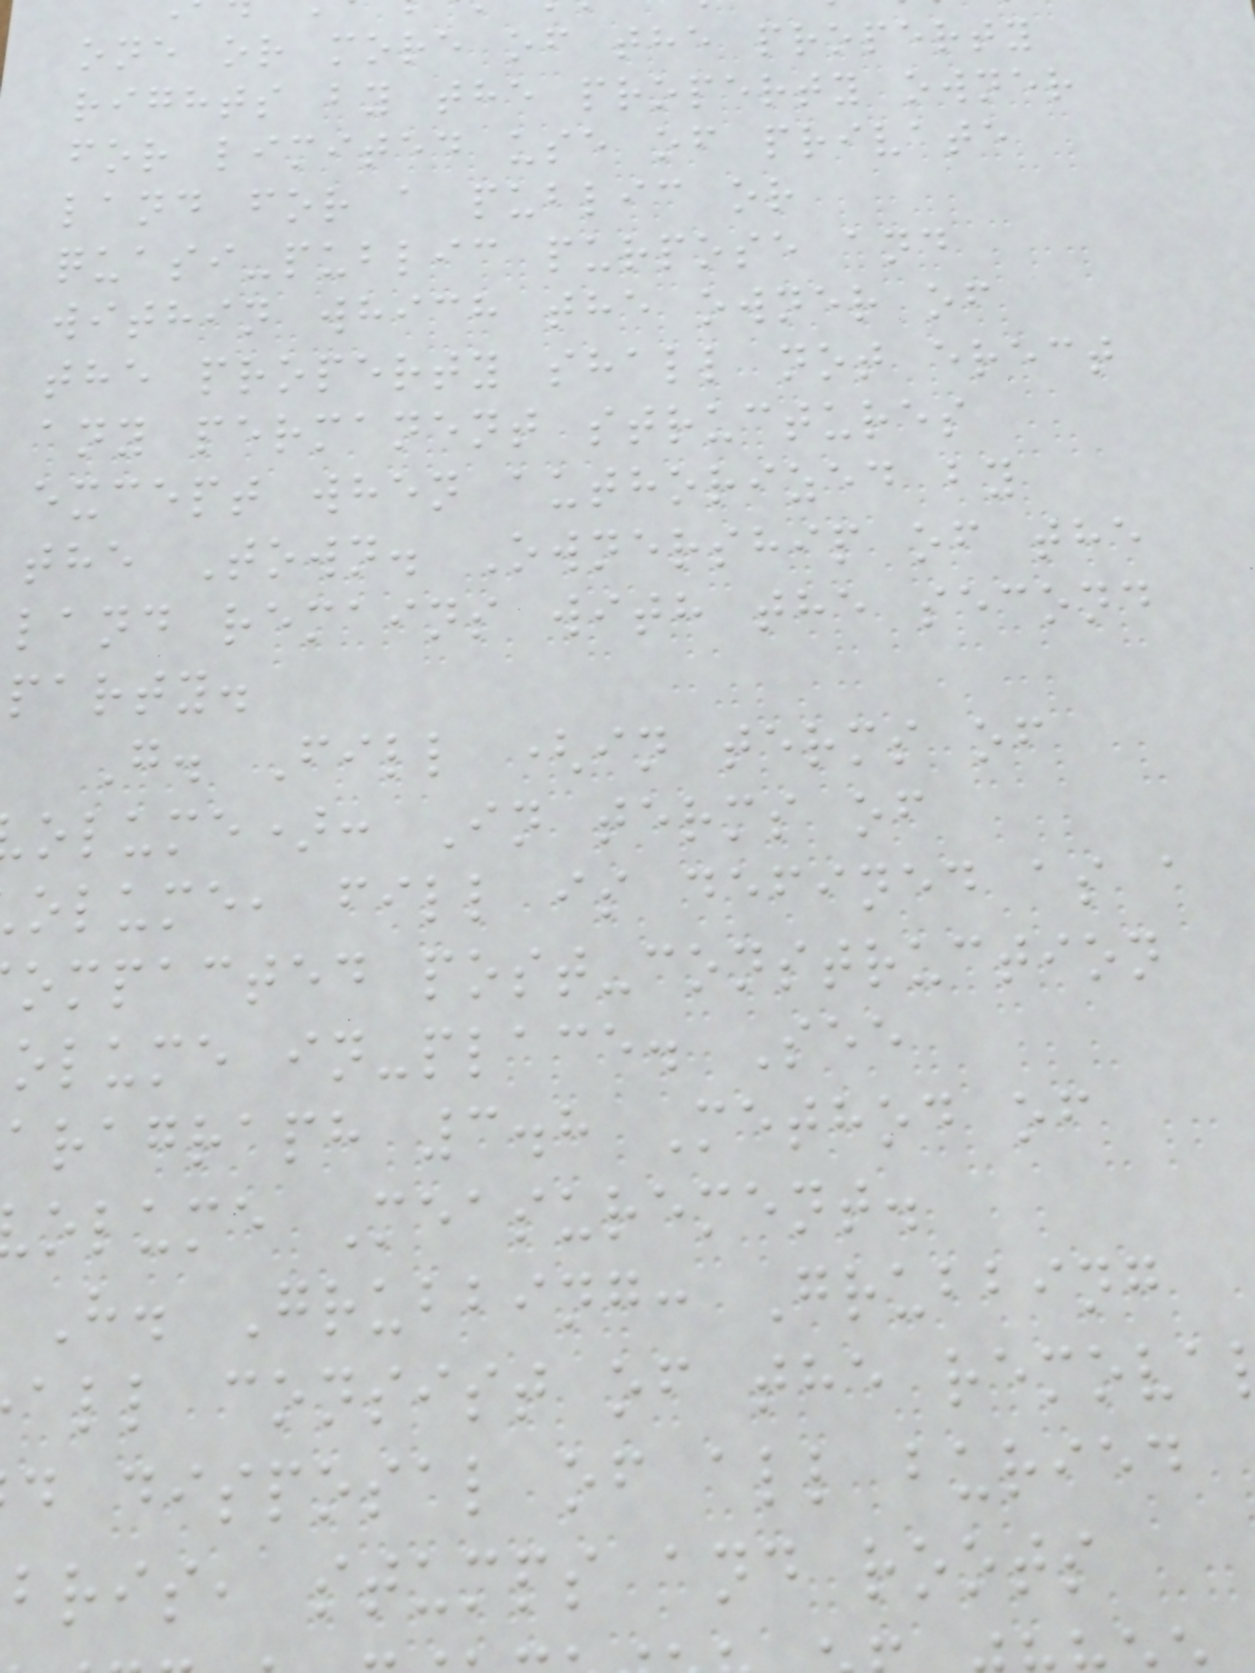one or more of the property
rights by the property owner
for limited use of private
land for a public or
quasi-public purpose and
within which the owner of
the property shall not erect
any permanent structures
except when authorized by
the Town. Ownership of the
land remains with the second
party.
G. Fill (in terms of
olume): In terms of
olume, fill is defined as a
ompacted post-construction
olume in-place. See
aragraph 3.8 Method of
olume Measurement.
H. Grubbing: Grubbing
all consist of the remova
d disposal of all buried
bris, stumps and roots
